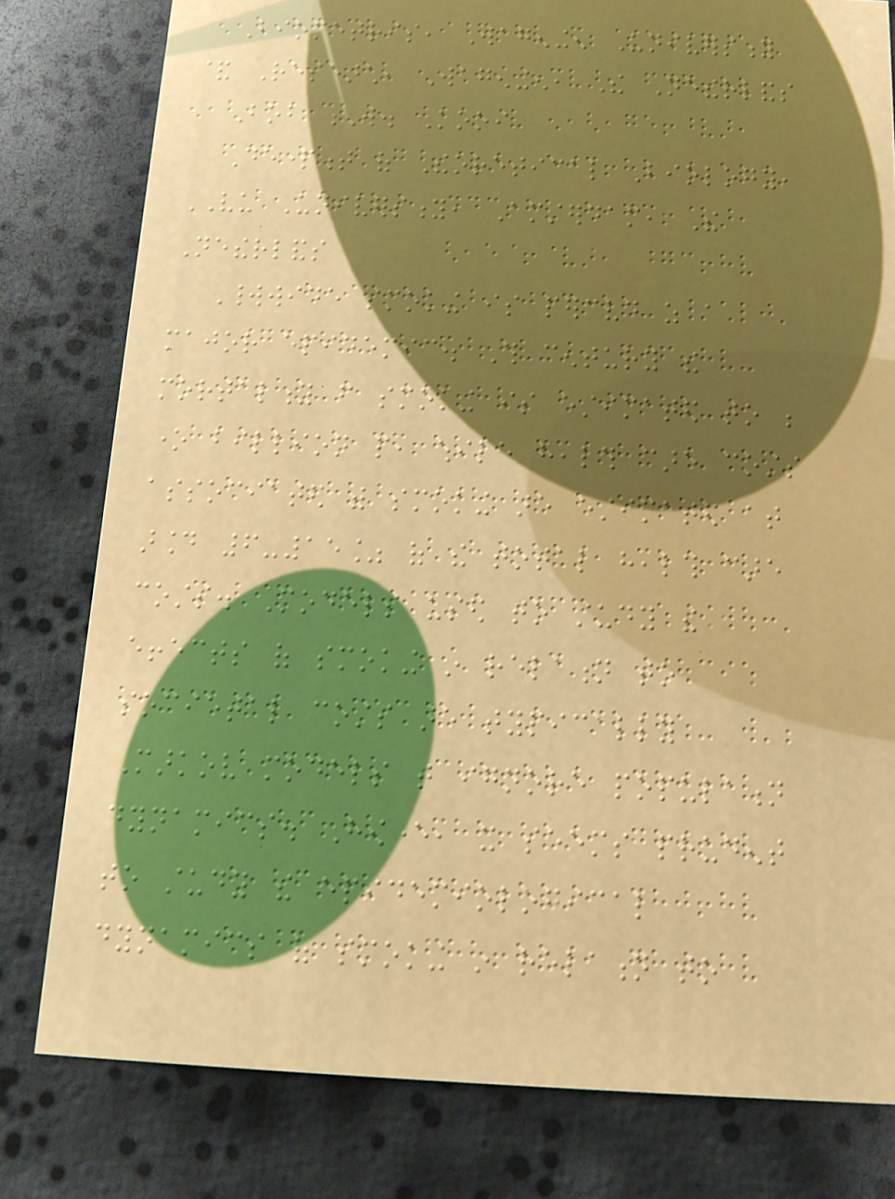Biometris, Wageningen University
& Research, Wageningen, The Netherlands
Bob W. Kooi
Department of Theoretical Biology,
VU University, Amsterdam, The
Netherlands
Worldwide smoking is perceived as a
major epidemic. This century the
mortality from smoking is estimated to be
one billion people, while health care costs
associated with smoking are estimated at
around 6-15% of the total health care
costs. Models used to study the
effects of smoking in relation to
societal costs are typically
Markov models that ignore population
dynamics. However, it seems prudent
to study the epidemiological
dynamics of smoking in relation to
